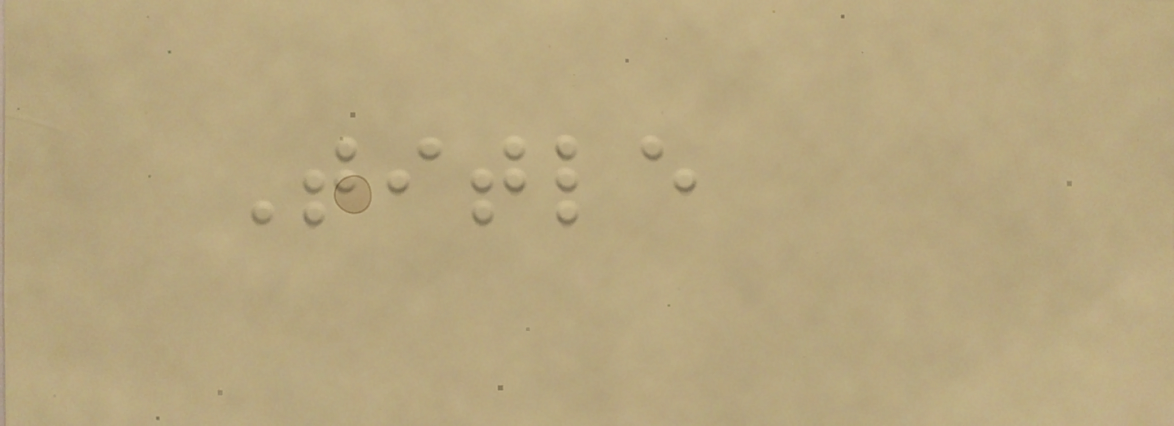Title
